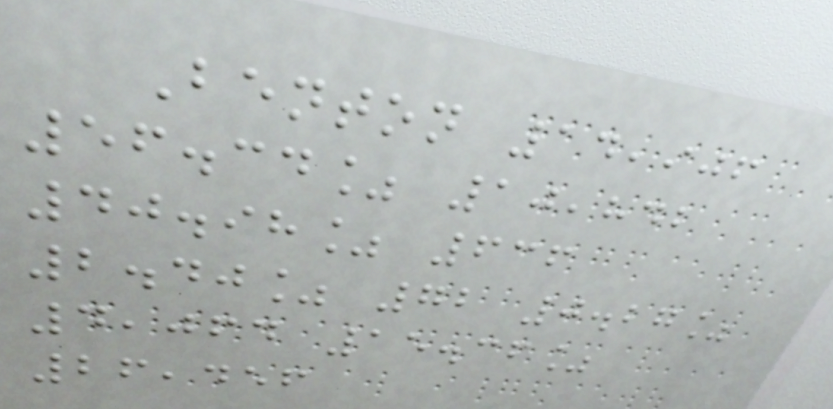Benton 14,906
56.34% 10,842
40.98% 636
2.40% 72 0.27%
4,064 15.36%
26,456
